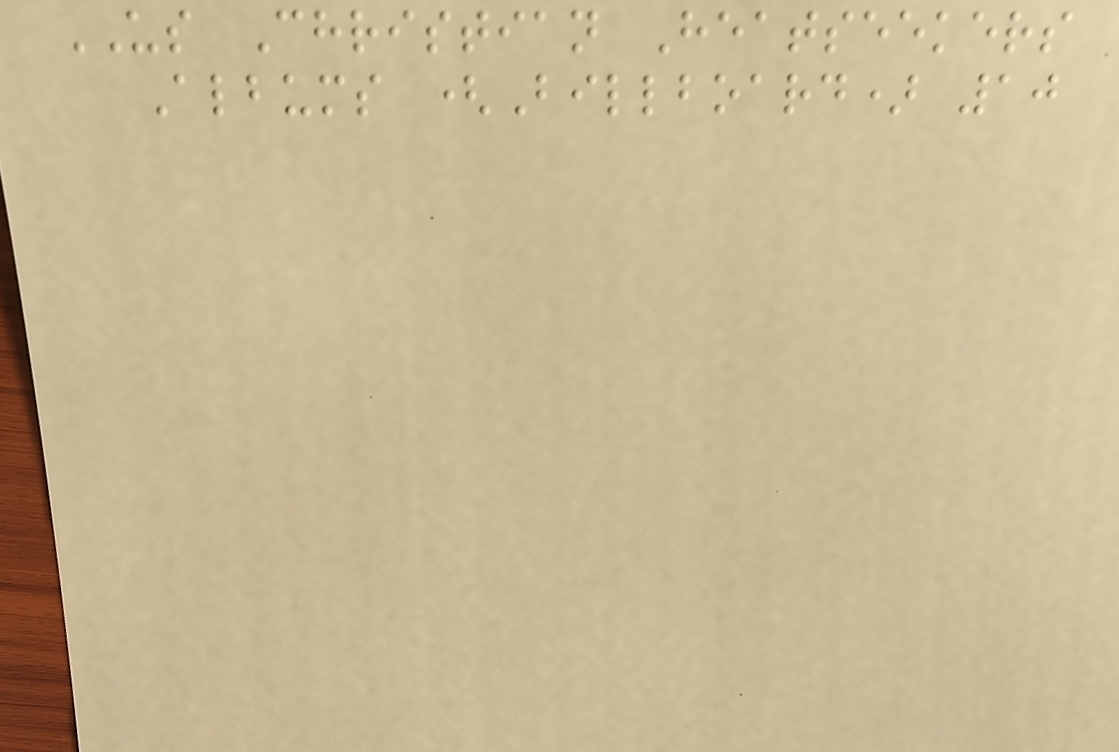US Christian Heatseekers
Albums (Billboard) 10
